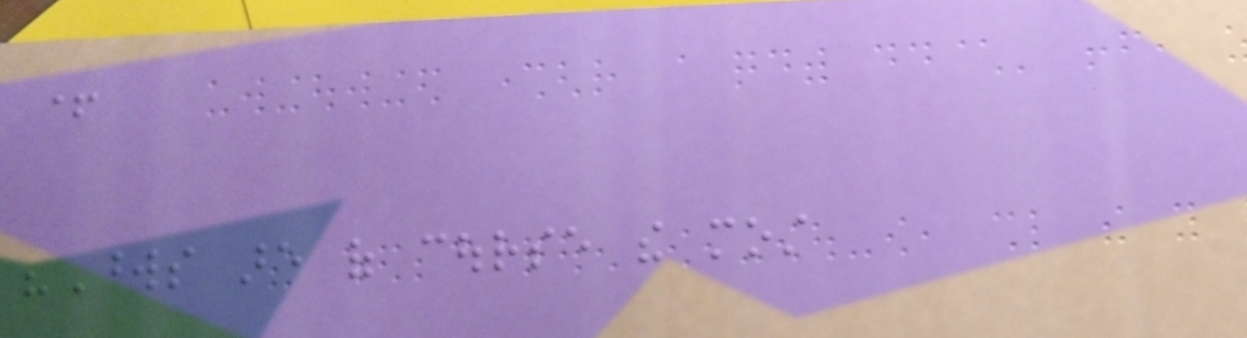+
"Words are of course the most
